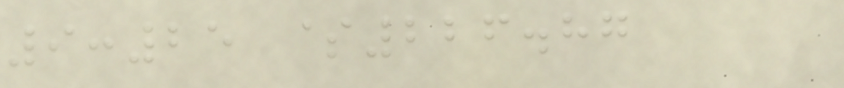9:25 $226.87
